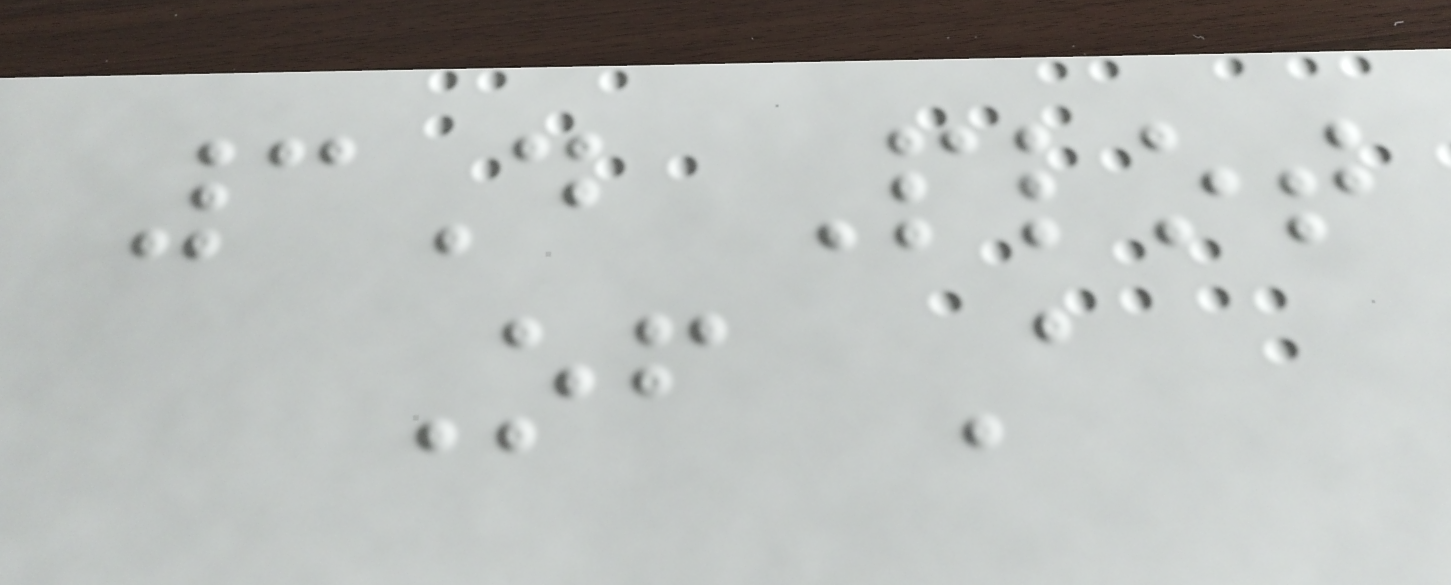3D Plot
Of A
